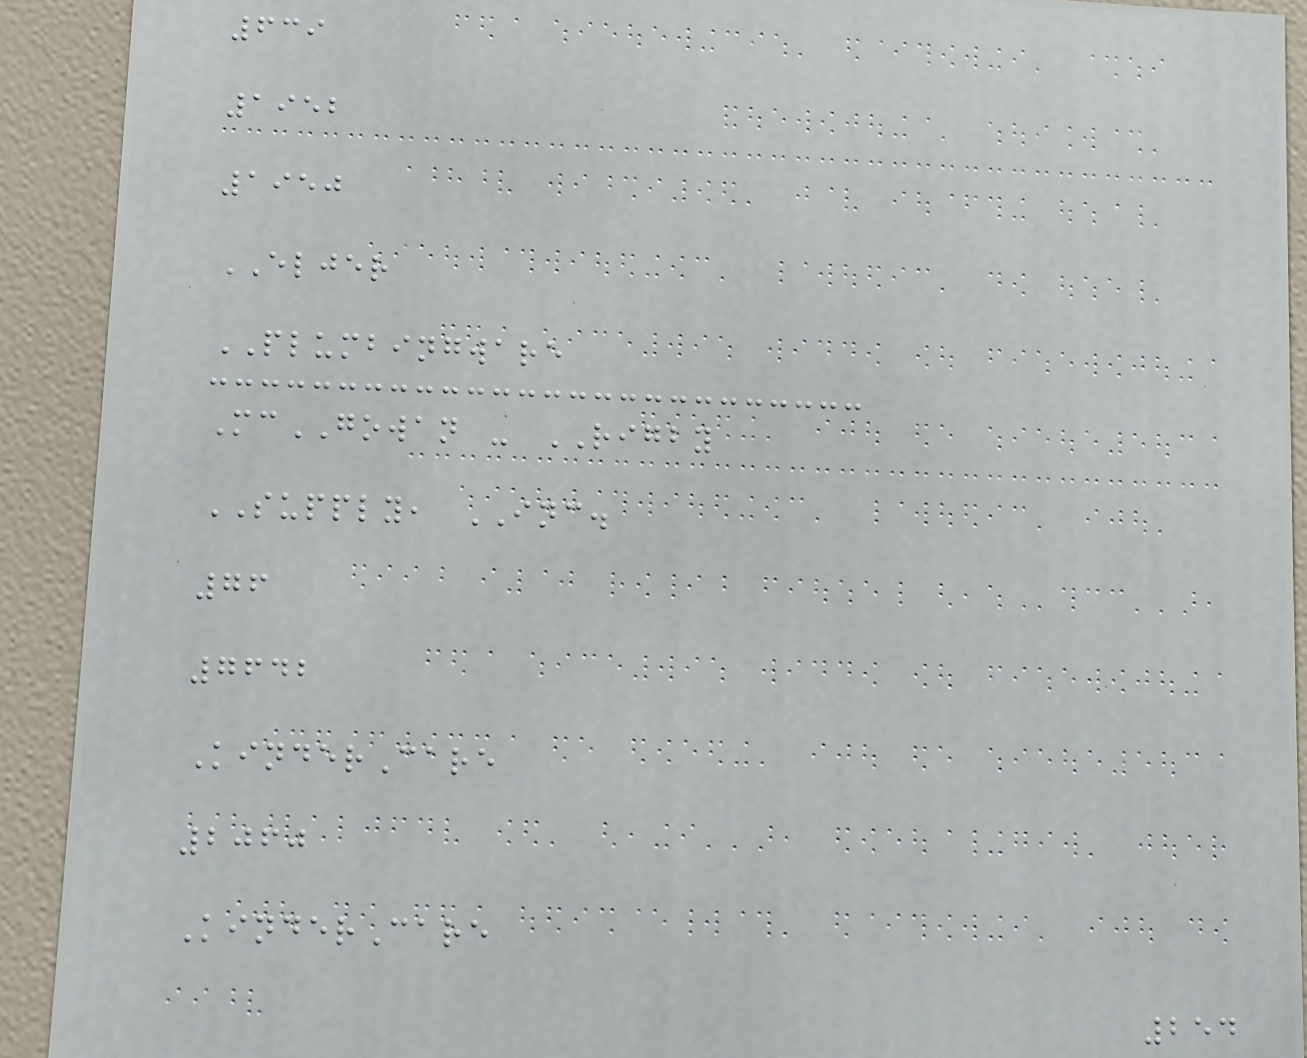639
1952
1950
ELJER
PLUMBINGWARE
McGOWAN - RIGBY
SUPPLY, INC.
76
7642
KinderCare
2060
KinderCare
254
